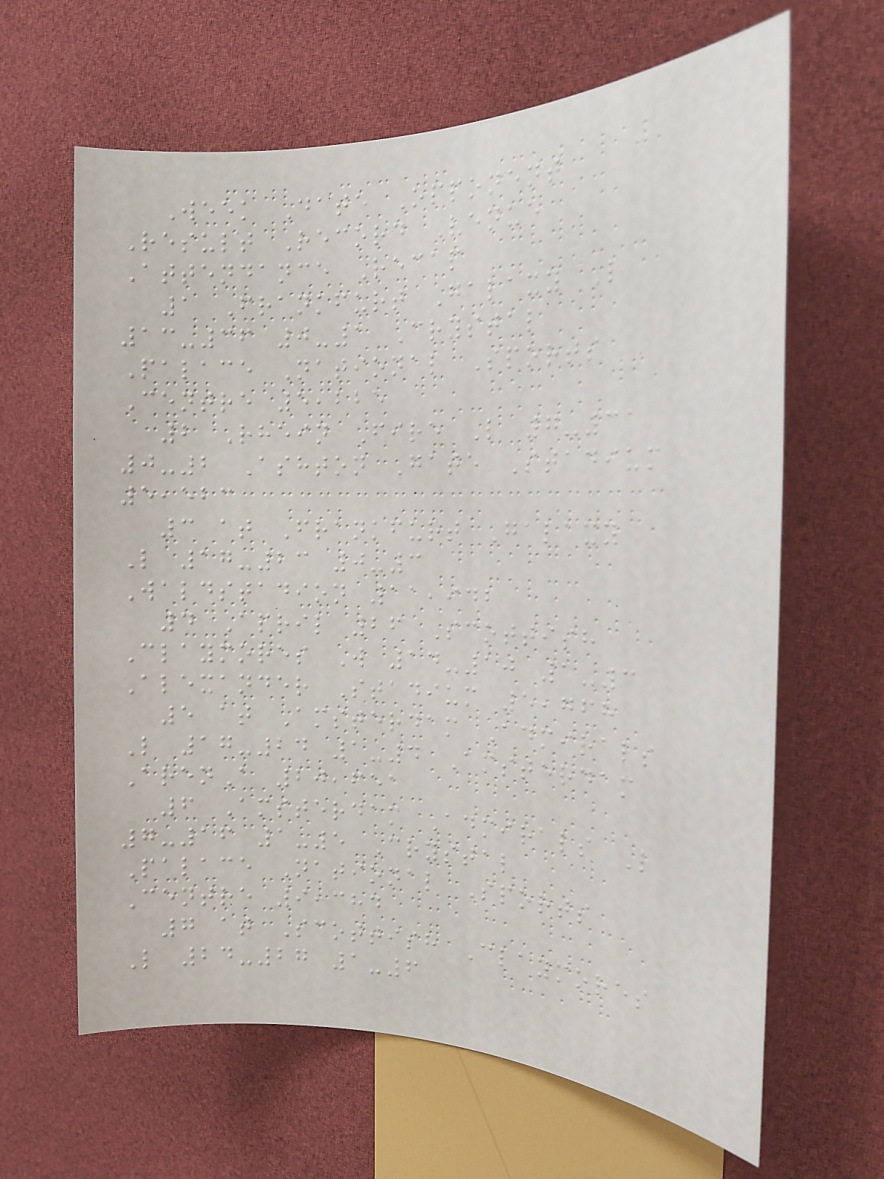Week Date Opponent
Result Record Venue
Attendance Recap
1 Frankfurt Galaxy L
13-36 0-1 Crystal
Palace National Sports
Centre 5,225
2 Rhein Fire L 7-31
0-2 Ashton Gate Stadium
5,523
3 at Frankfurt Galaxy
L 17-23 0-3
Waldstadion 11,942
4 April 26 Scottish
Claymores W 14-10 1-3
Alexander Stadium 5,768
5 at Amsterdam Admirals
L 17-24 1-4 Amsterdam
ArenA 20,651
6 Amsterdam Admirals L
7-16 1-5 Crystal
Palace National Sports
Centre 9,384
7 at Scottish Claymores
L 24-27 1-6
